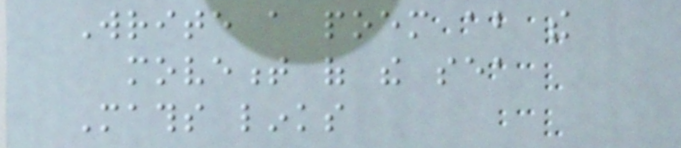Write a poem about the
movement of the sea
Maths links
